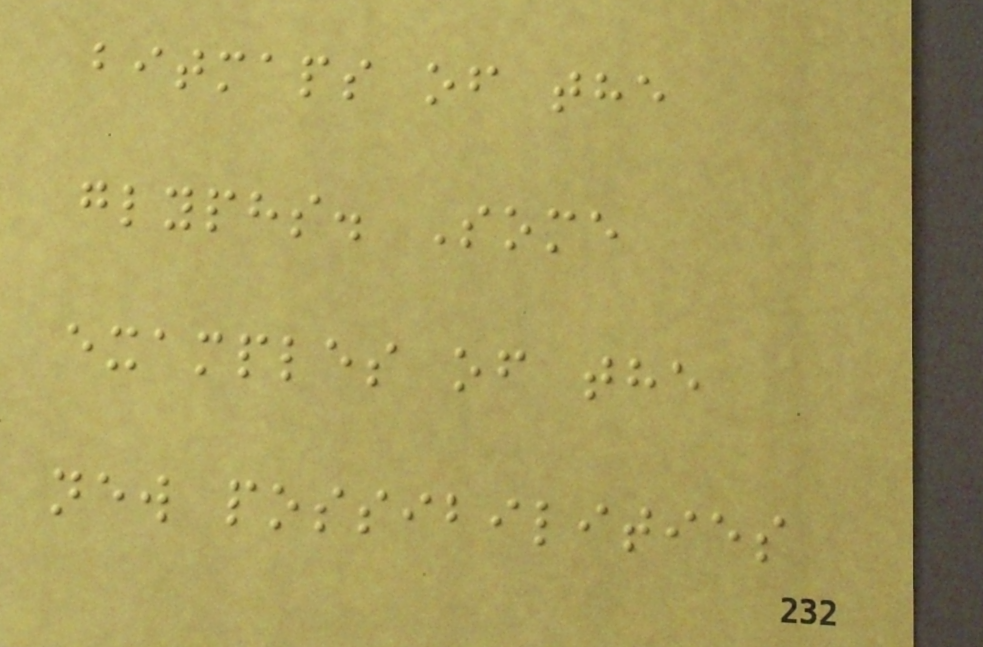bitmaps of the
glyphs. Some
examples of the
new possibilities
